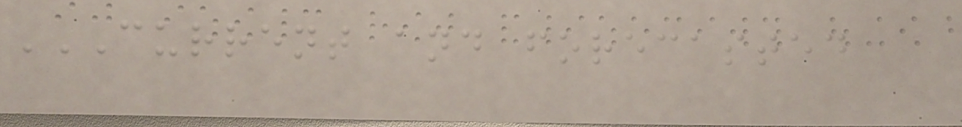CURRENT AND FORECASTED
